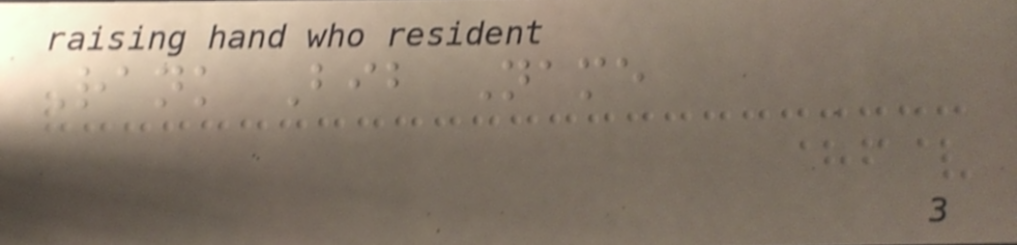Rank Bib Name
